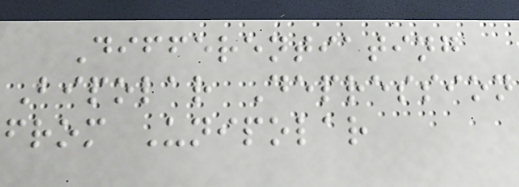Differentiating
Bipolar Depression
from Unipolar
